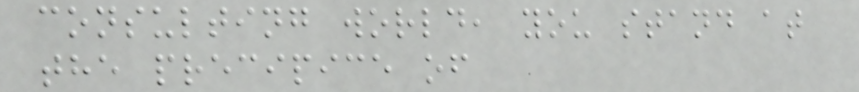consulting world, you stand at
the precipice of
